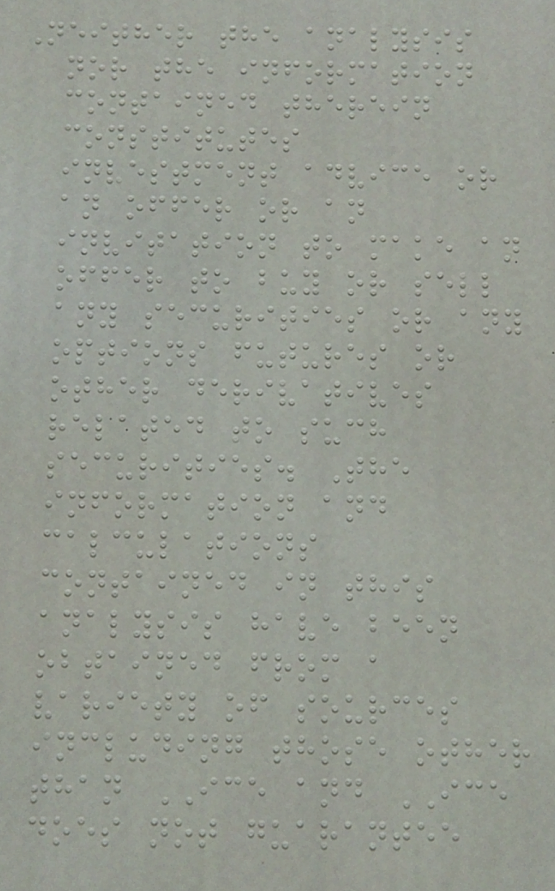Neither the analysis
nor the information
contained therein
constitutes
investment advice or
an offer or an
invitation to make an
offer to buy or sell
any securities or any
options futures or
other derivatives
related to such
securities. The
information and
calculations
contained in this
analysis have been
obtained from a
variety of sources
including those other
than ICE and ICE
does not guarantee
